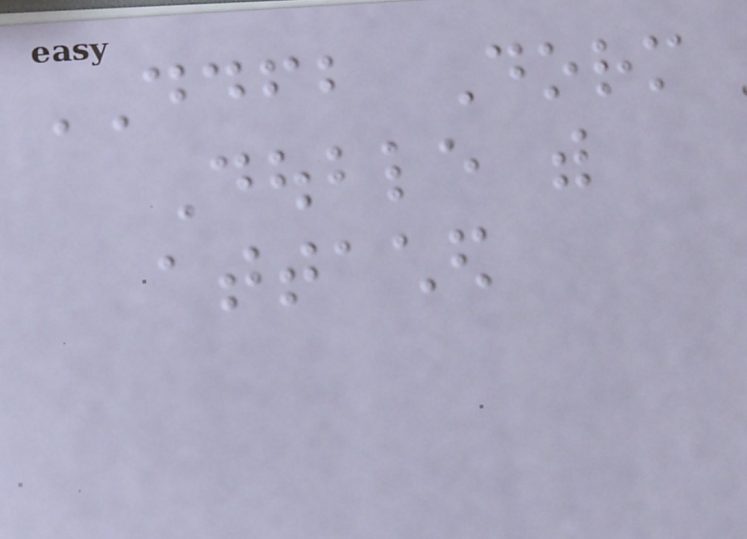DDFB Dorm
Double with
attached
